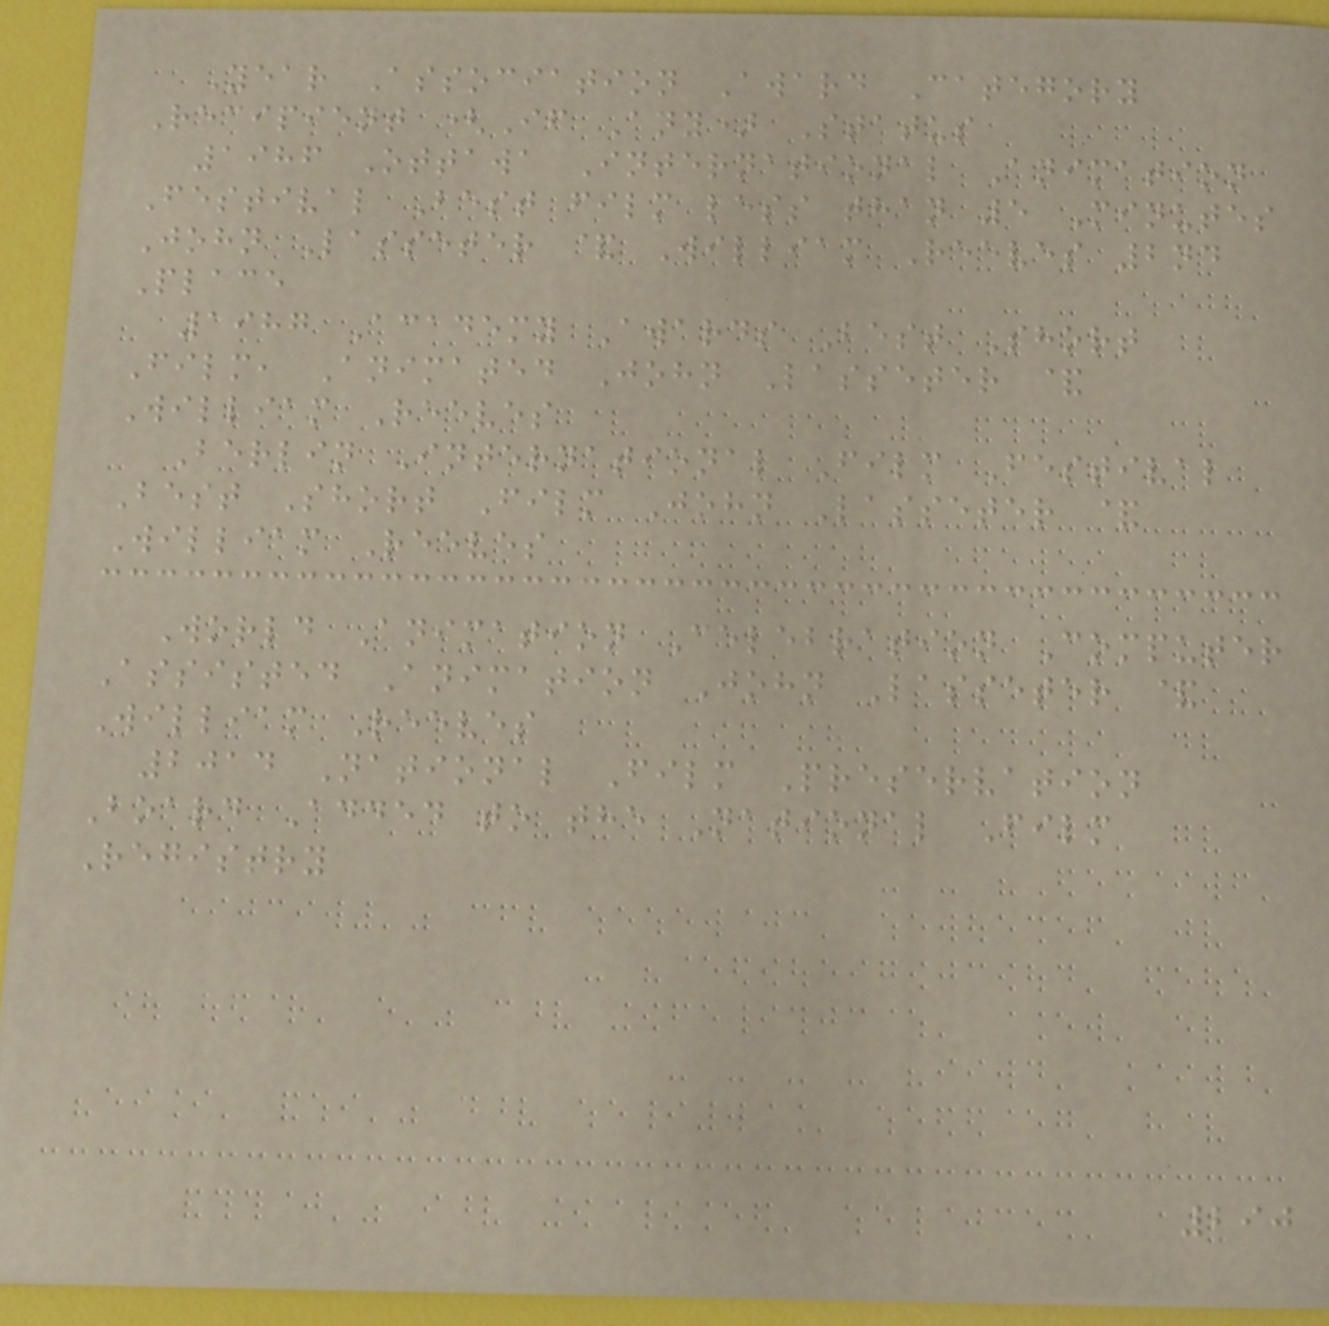Year Association Award Category
Recipient (If Any) Status
1986 Ottawa International Animation
Festival Best film less than 5 Minutes
John Lasseter & William Reeves 2nd
Place
1987 Academy Awards Best Short
Film, Animated John Lasseter &
William Reeves
Berlin International Film Festival
Best Short Film John Lasseter &
William Reeves
World Animation Celebration Computer
Assisted Animation John Lasseter &
William Reeves
2014 National Film Preservation
Board Added to the National Film
Registry
290
